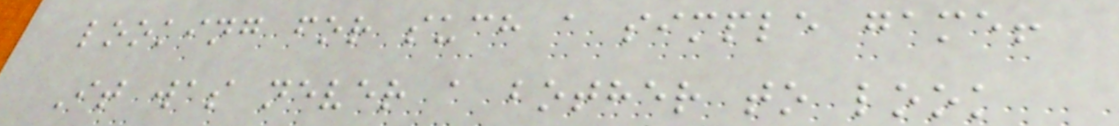looking for such a simple game!
It was never a bother to look
